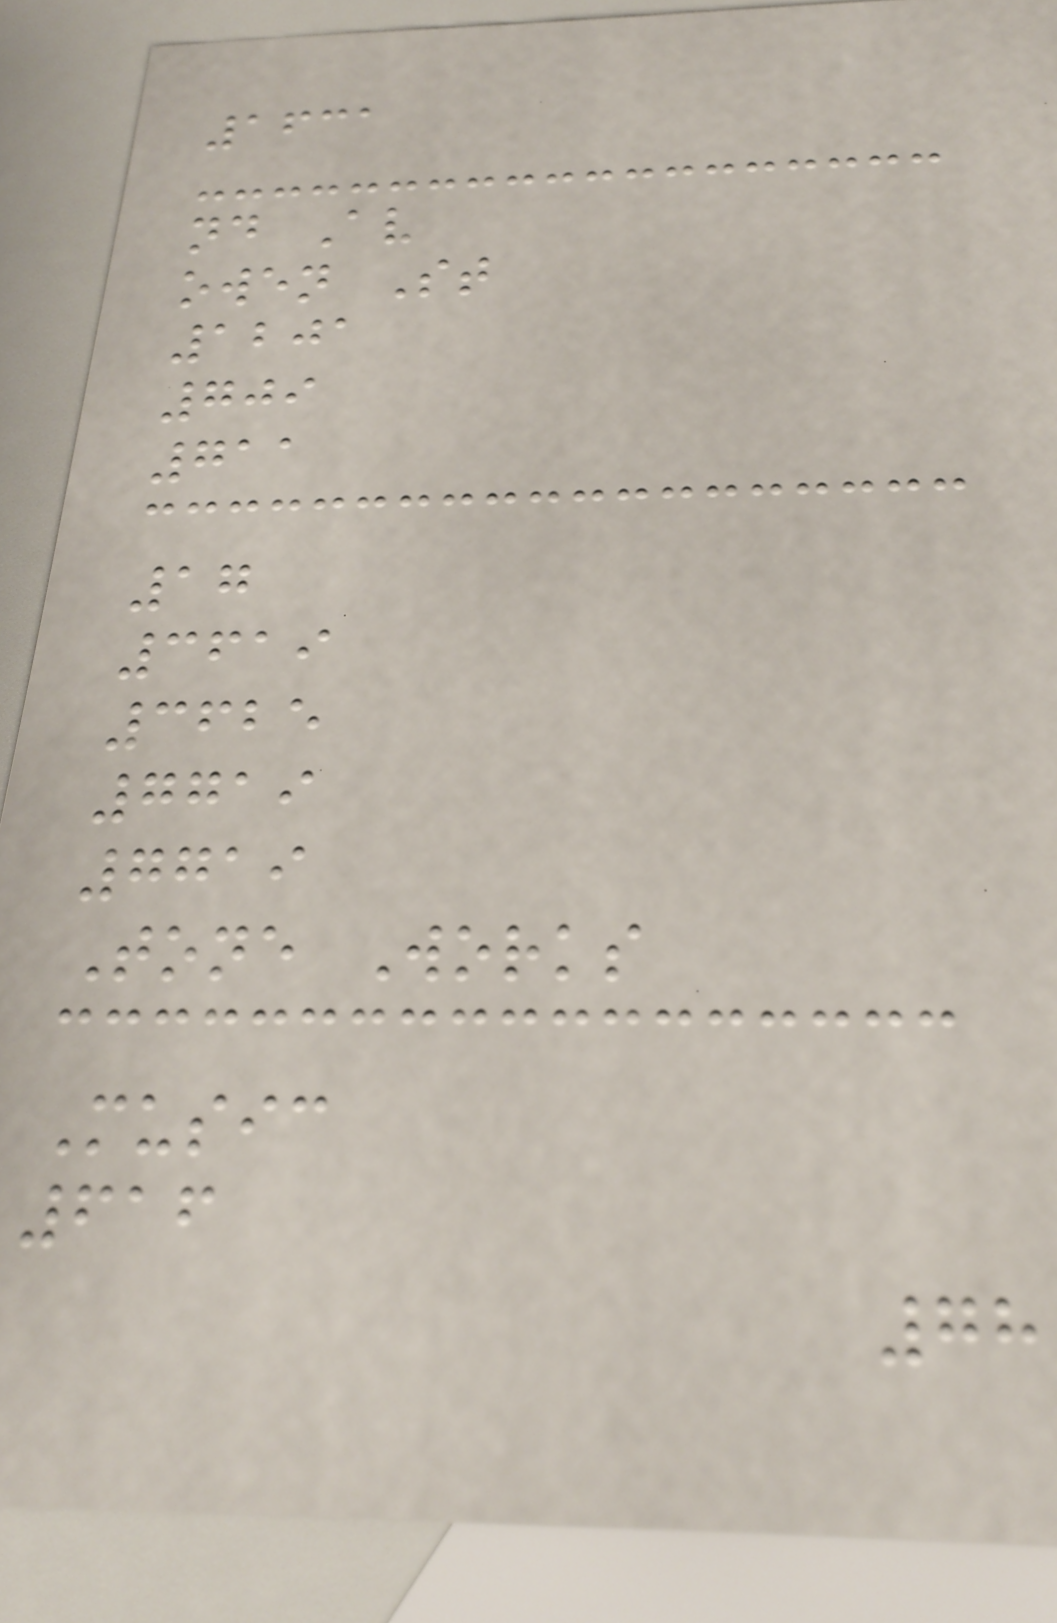1631
nd Av
owen St
1201
709
711
17
3619
3625
7719
7719
Tone Works
Music
616
78
